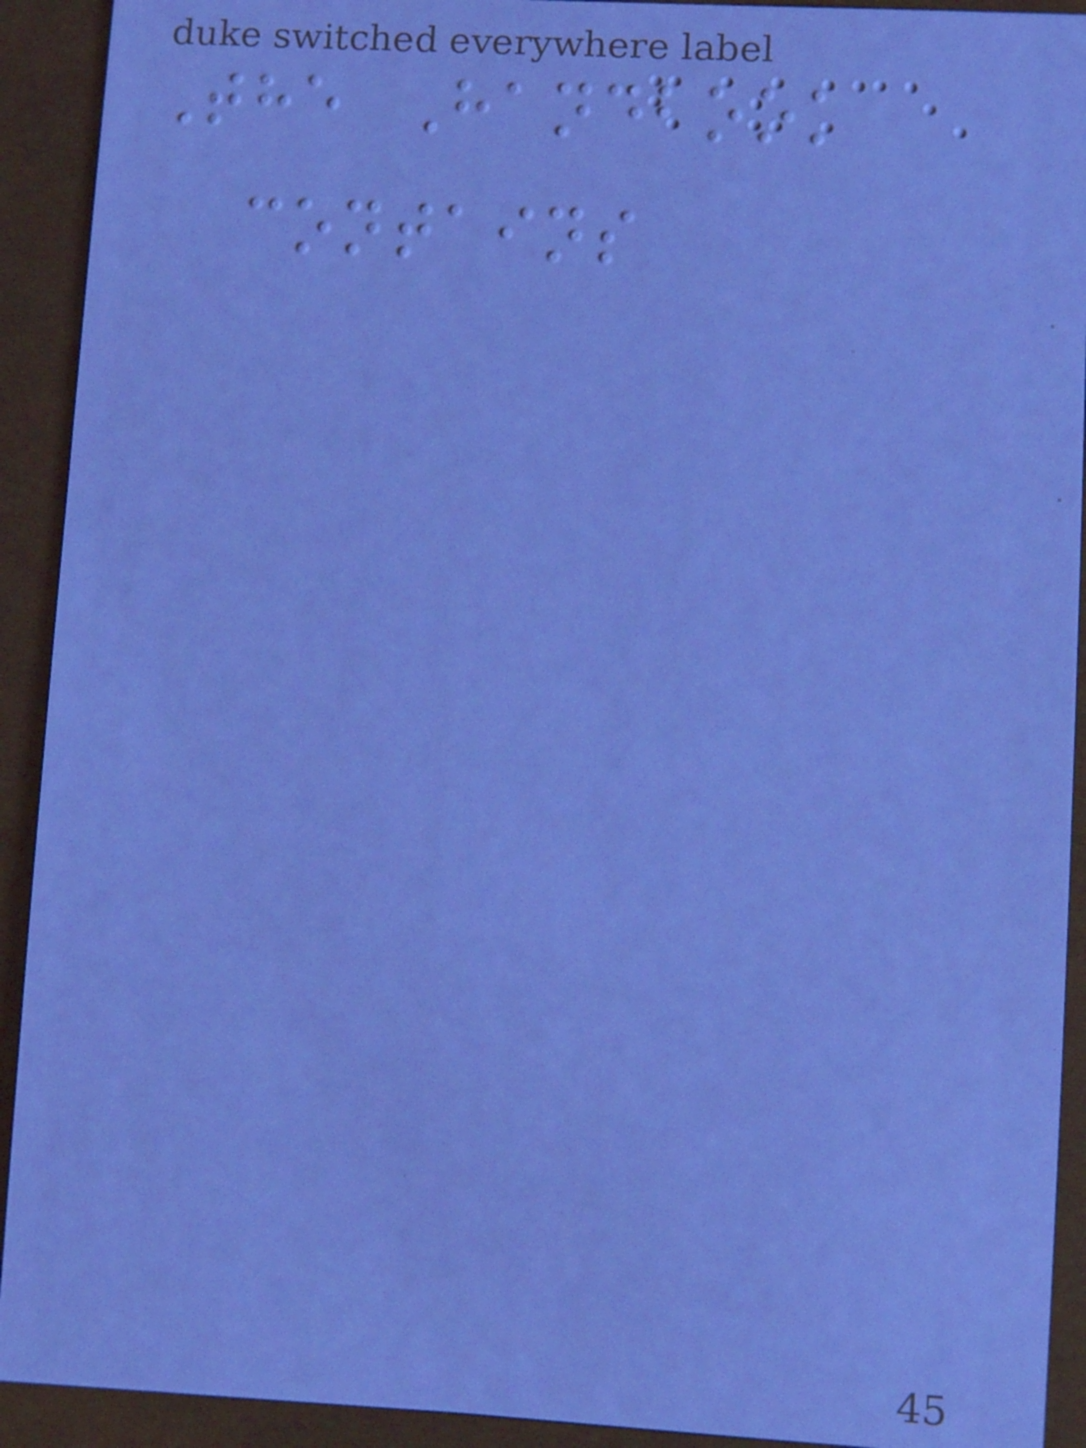The Handbook
contains
